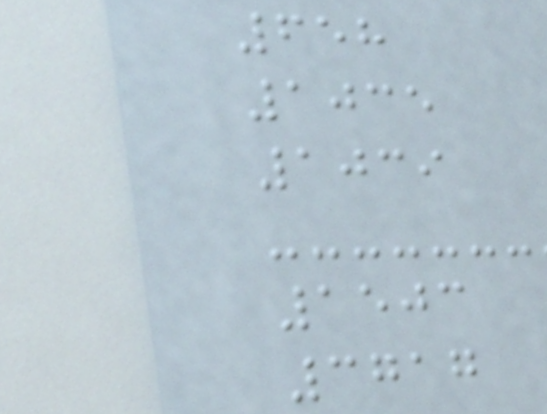658
1035
1039
1503
3717
